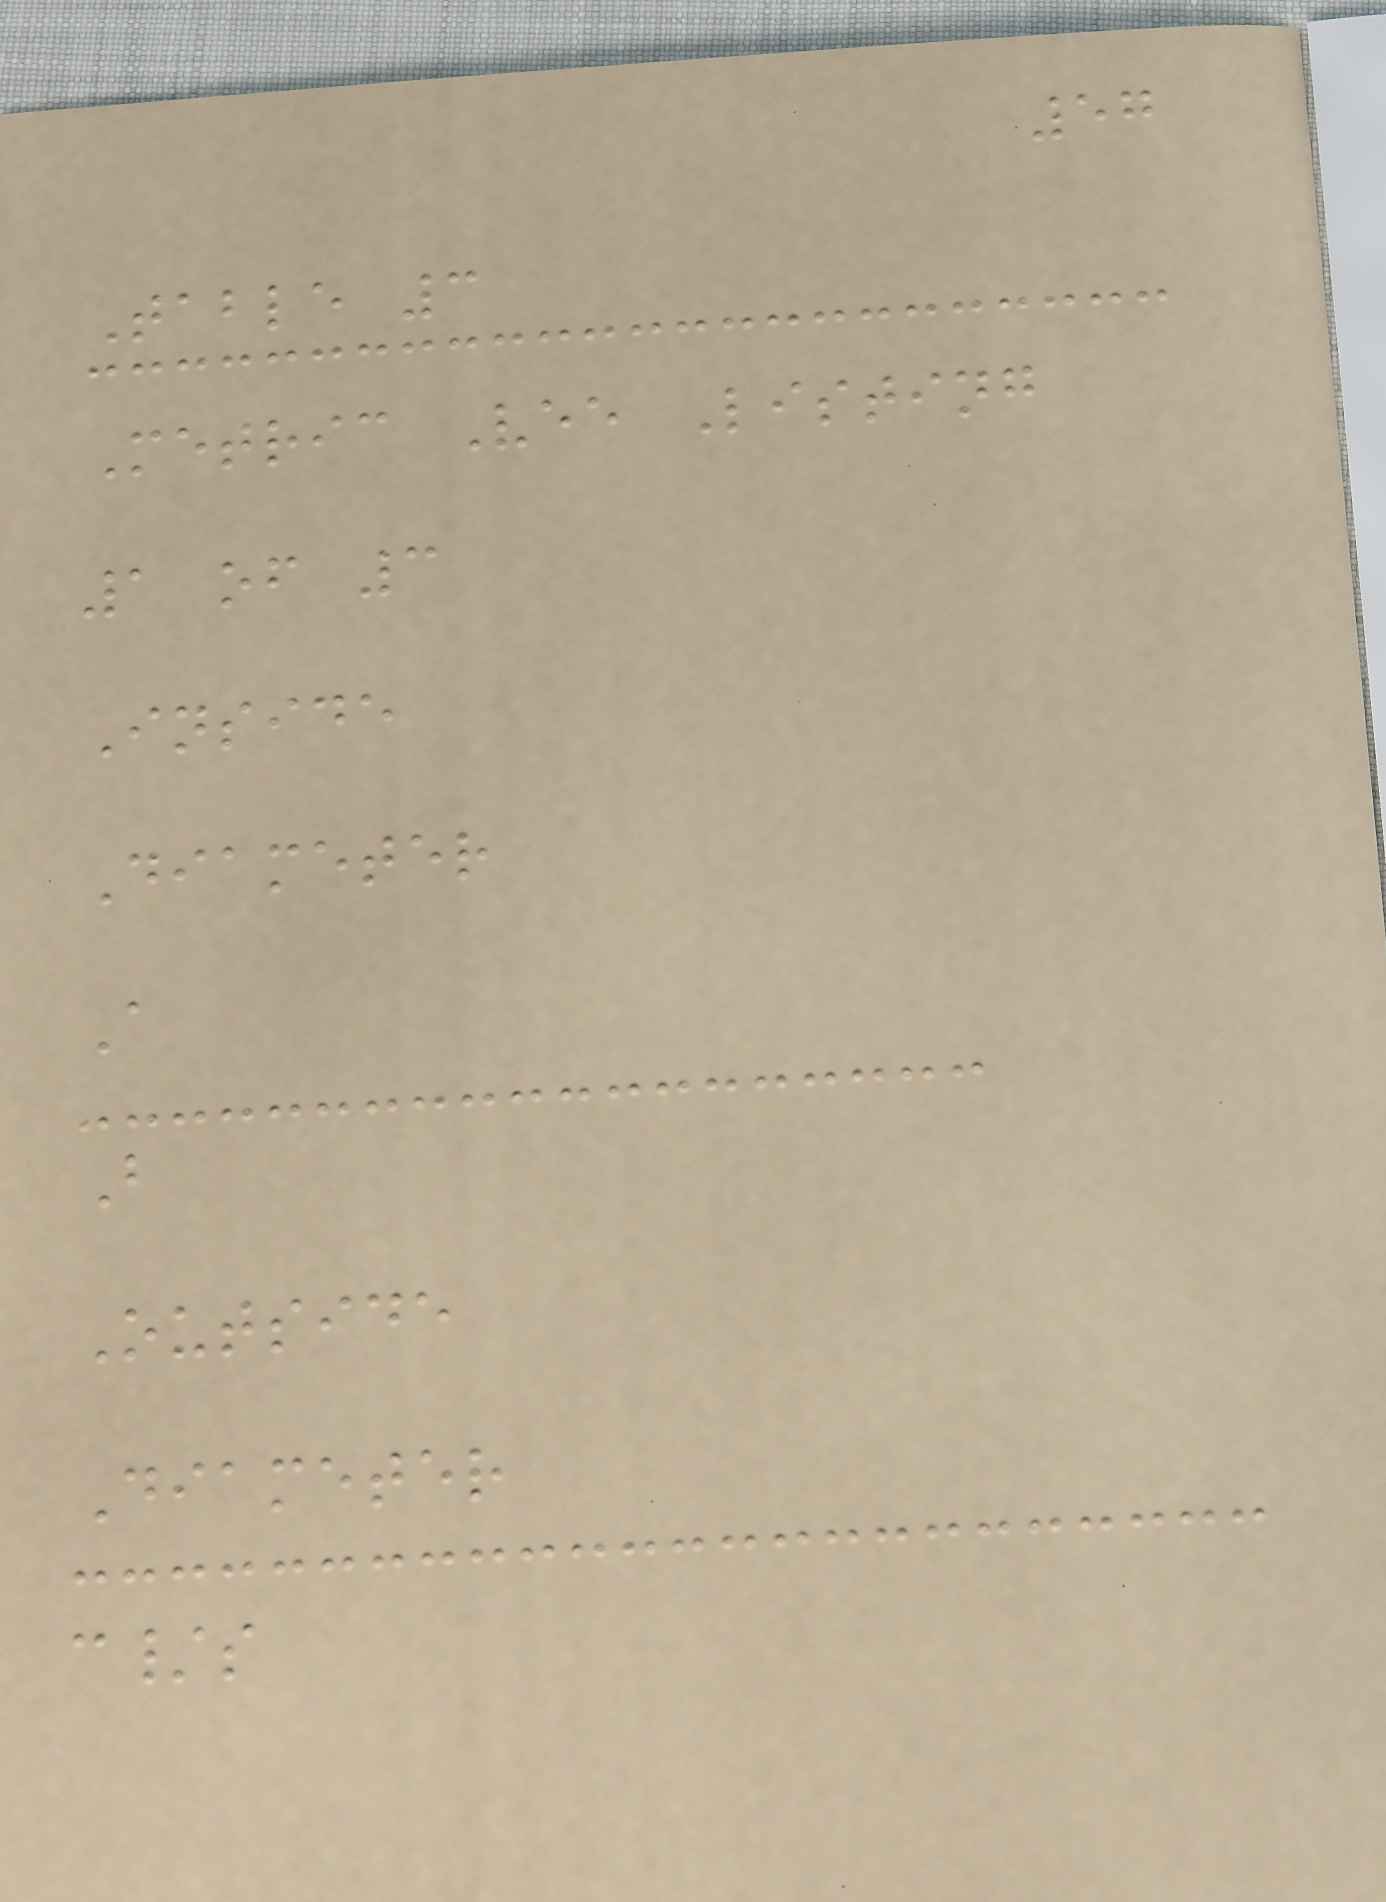57
Table 3
Metric Vee Listing
1 of 3
Inside
Diameter
A
B
Outside
Diameter
c/s
